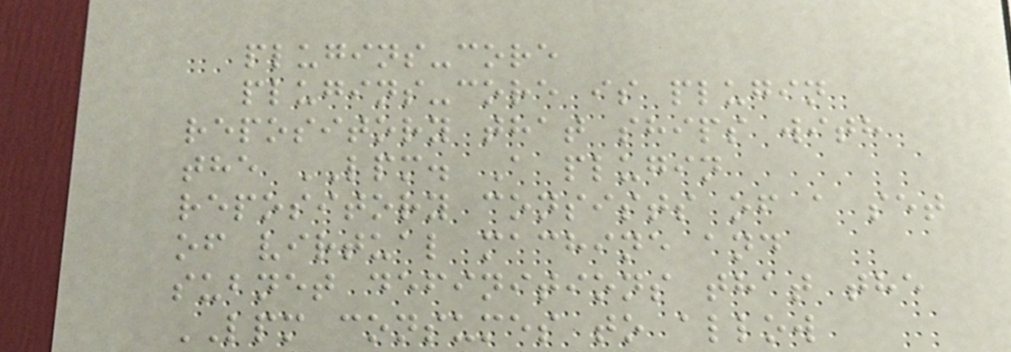plugins-core
plugins-core is plugin
repository that ships with
the LPM. A plugin
repository consists of a set
of virtual machine and
subnet definitions that the
LPM consumes to allow
